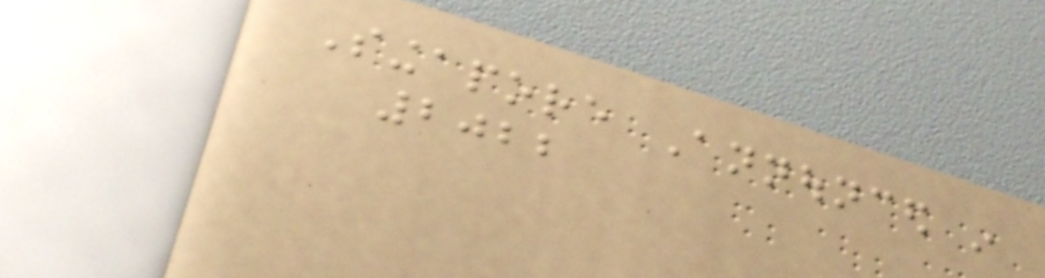Singapore Announced in
2022
